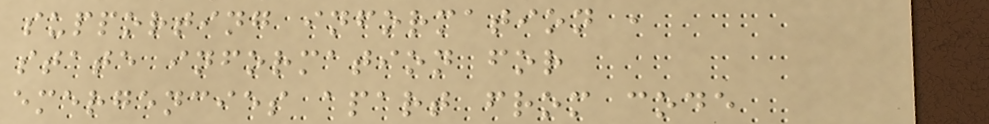supporting information ,
state information for
emergencies apart from code
